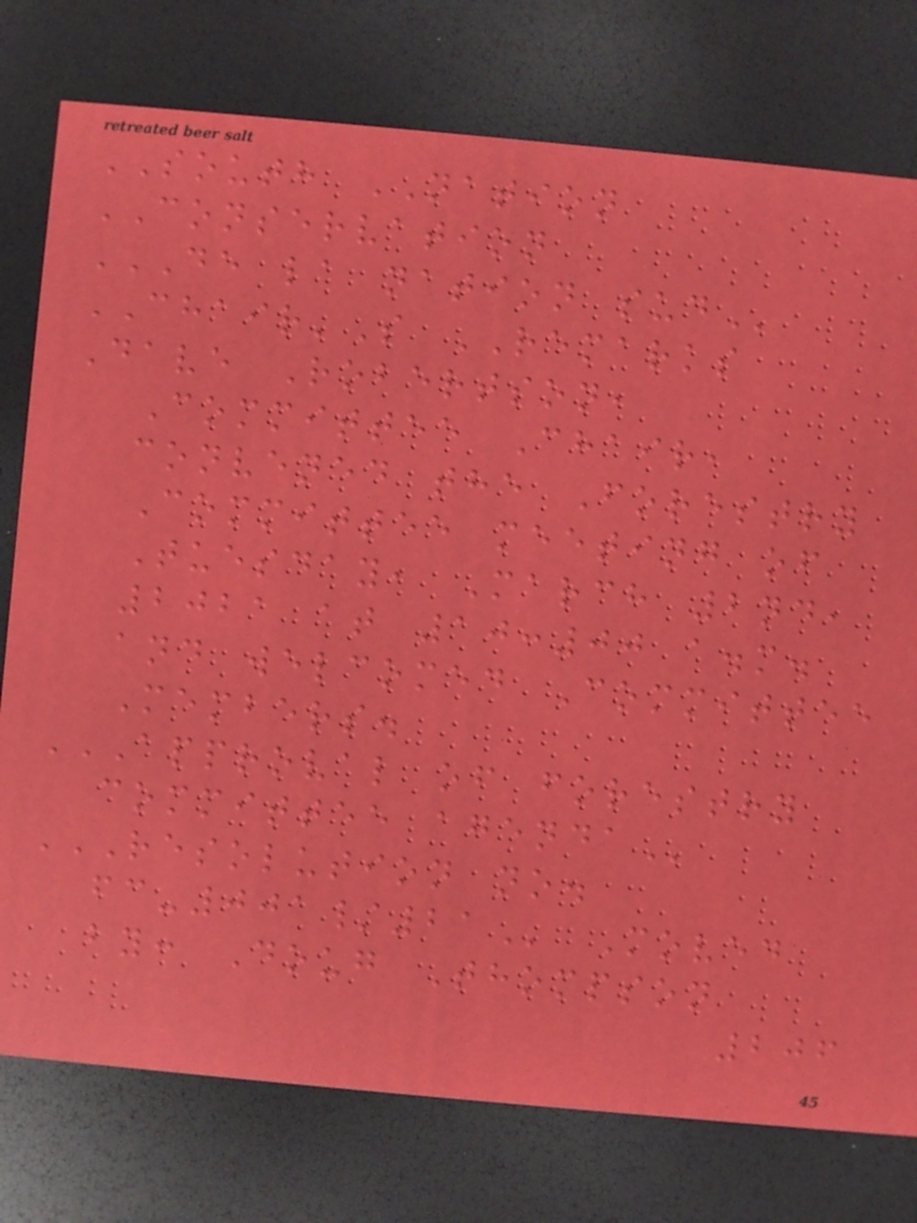SOUTH NATION
CONSERVATION
DE LA NATION SUD
CHAIR'S REMARKS
Dave Robertson,
Committee Chair,
convened the Forestry
Committee meeting of
Tuesday, March 2nd,
2021 at 10:00 a.m.
and welcomed Committee
Members.
APPROVAL OF FORESTRY
COMMITTEE AGENDA
RESOLUTION NO.
FC-001/21 Moved
by: Doug Thompson
206
